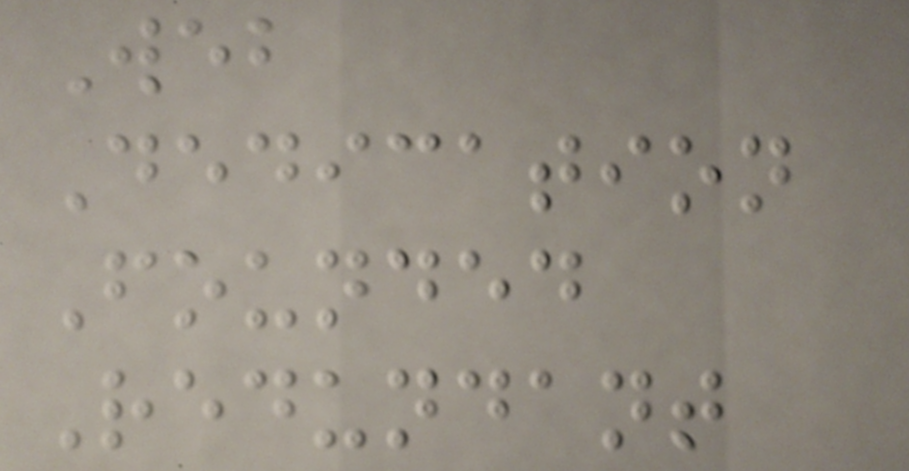Web
Dedication
Founded
Redundant
